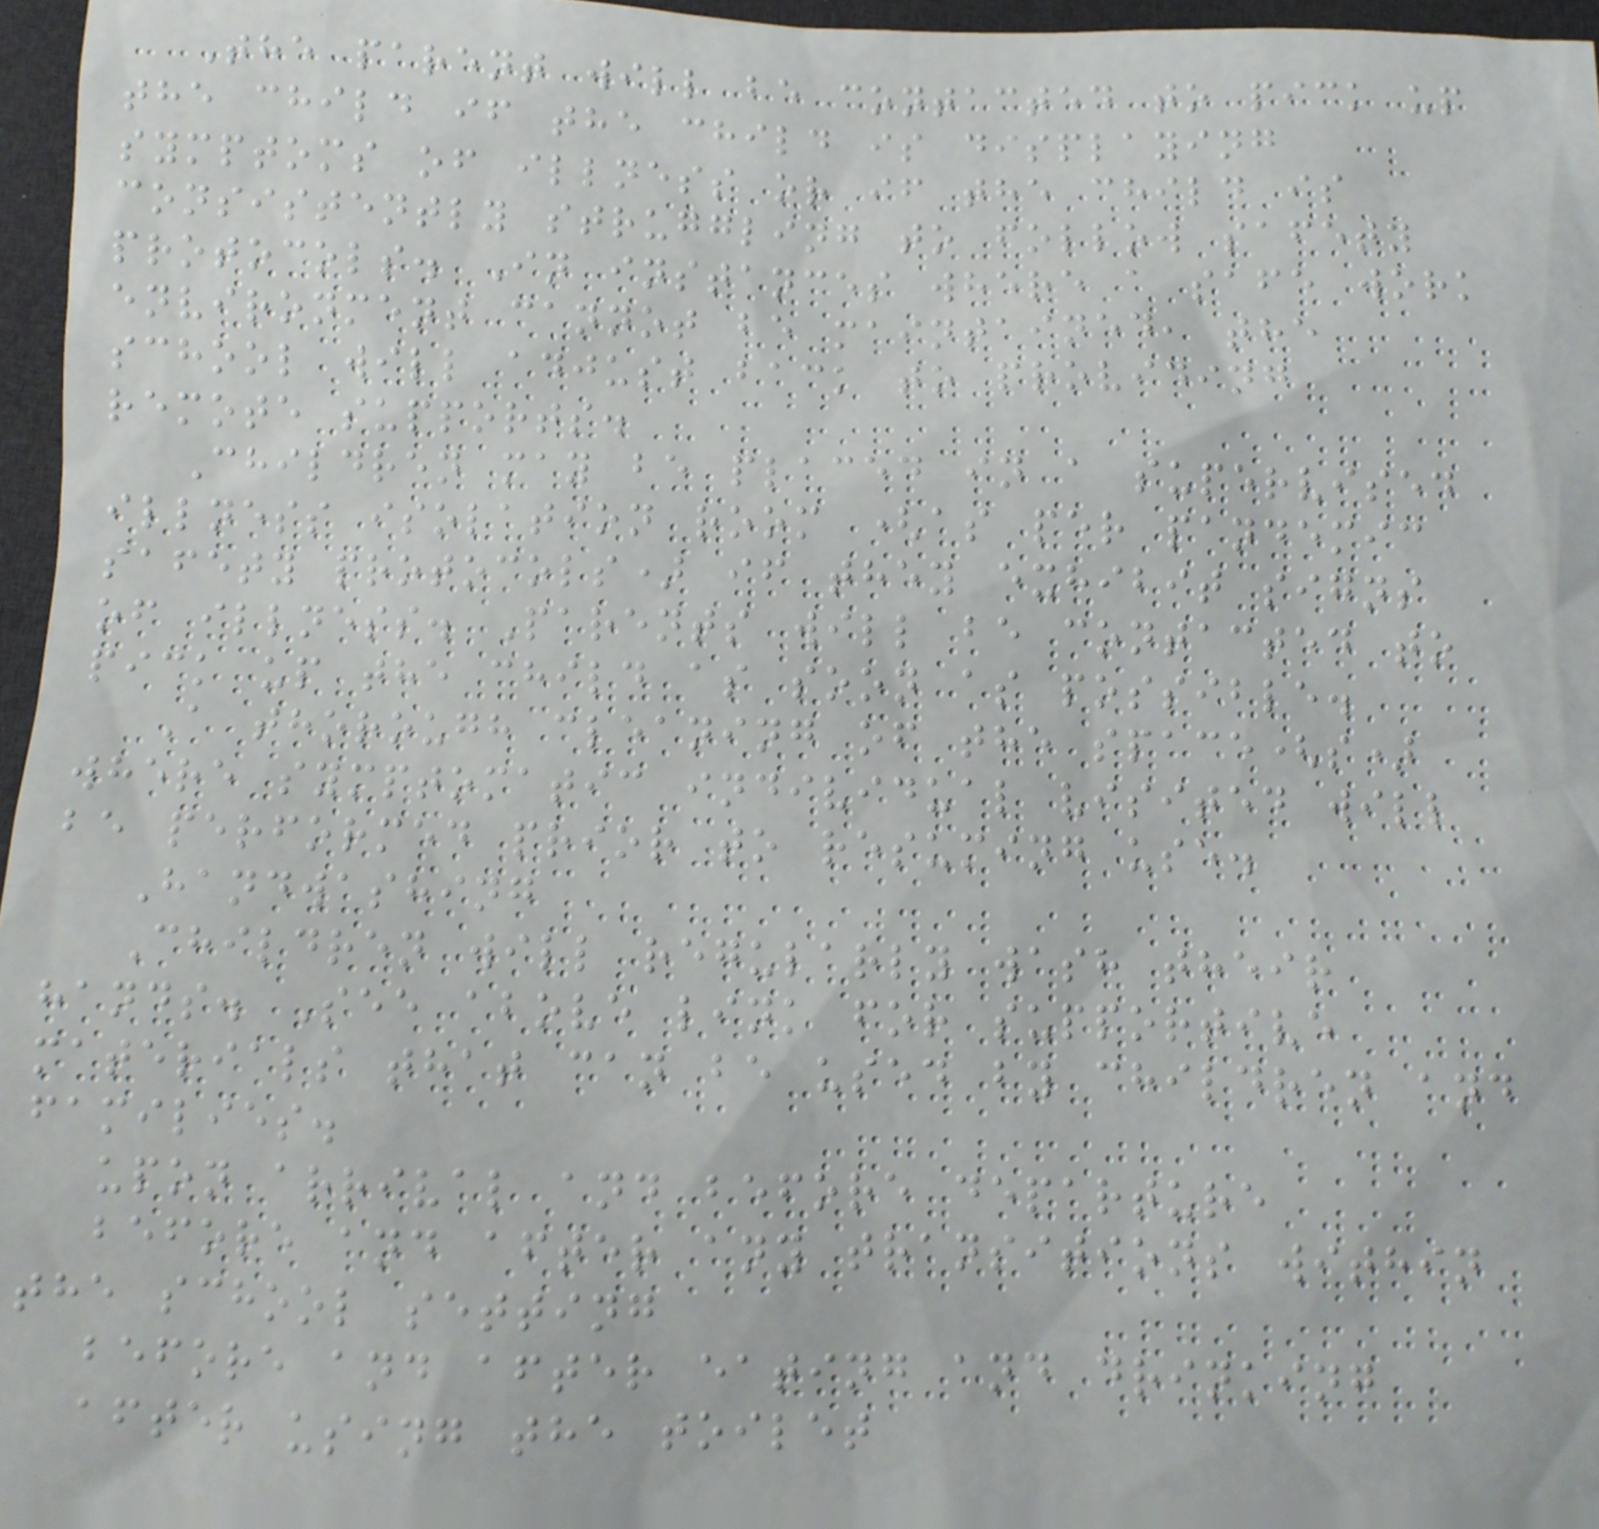The parent will be contacted to pick up
the child if the child is displaying
symptoms of illness or if the child is
consistently struggling to follow safety
protocols. In instances where a safe work
environment cannot be maintained, the
school will adjust back to providing
remote supports.
Children may be placed in a supervised
illness isolation room (as per pandemic
safety protocols) if they exhibit signs
of illness. Parents will be contacted to
pick up the child as soon as possible.
A thorough cleaning of the space(s)
where symptomatic individual visited will
be performed prior to resuming use.
Handwashing
Children will regularly wash their
hands. See above link for supportive
materials that can be used by children and
families.
upon arrival and before departure
before and after any transitions within
the school setting
before and after eating and drinking
after using the toilet
